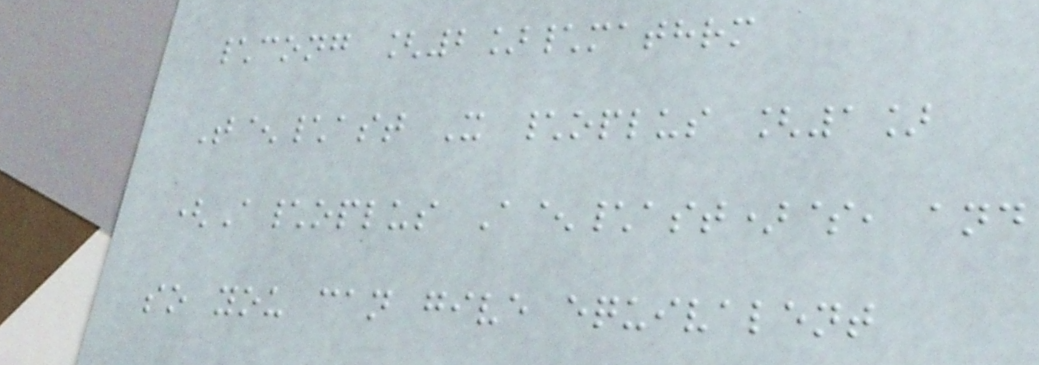\cong [2]\mathrm
T^\ast X \oplus [1]
(A\oplus A^\ast)$, and
so you can give equivalent
